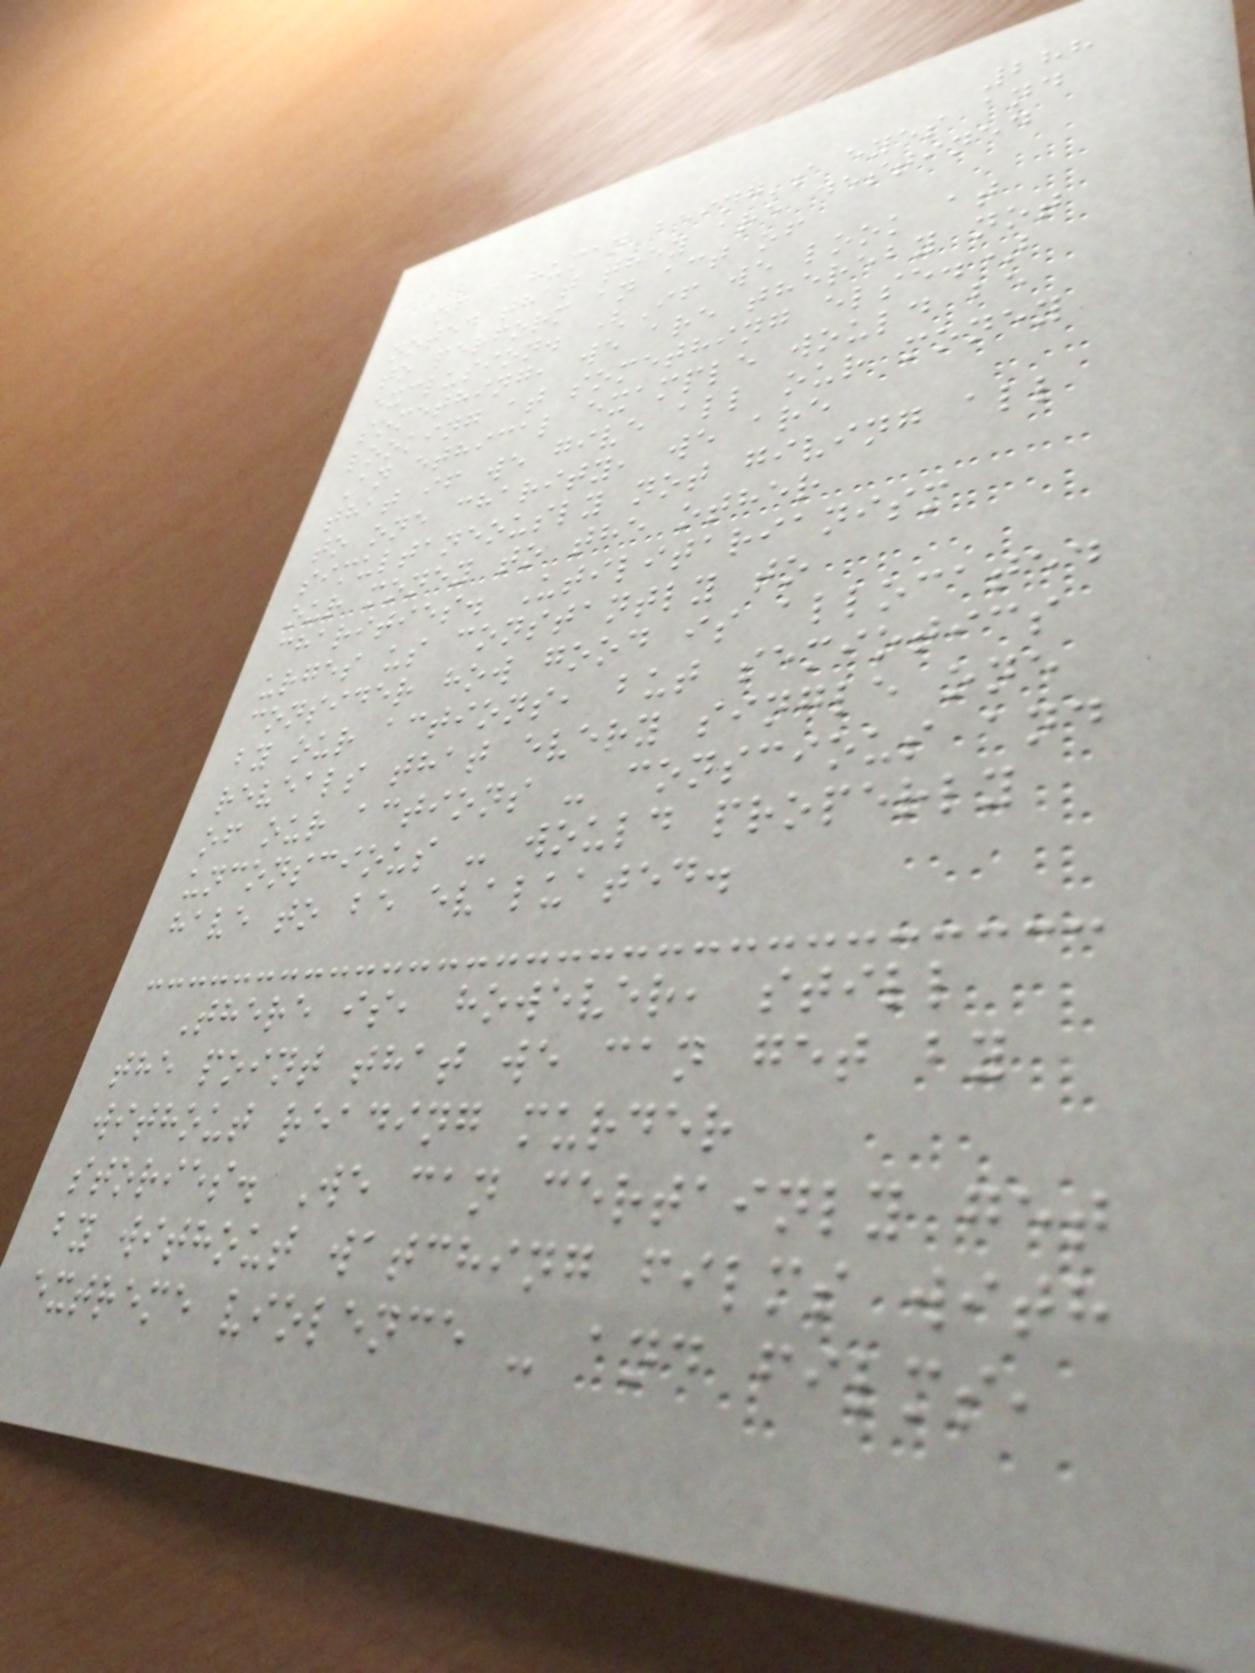288
of a human being's eyes and
noted that they are destined
to perform an act of
exclusion. (If we look at
something, we are thereby not
looking at something else.)
An ethical example would be
that if we give all our money
to one charity, we are
simultaneously not giving all
our money to the other
charities. Utilitarianism
urges us constantly to
consider how good is allocated
by our actions, but semiotics
reveals that every single one
of our actions - conscious and
unconscious - would properly
have to be evaluated.
There is, however, still
the point that we can get by
without reading murder
stories. We can certainly get
by without watching films with
extreme violence - and films,
